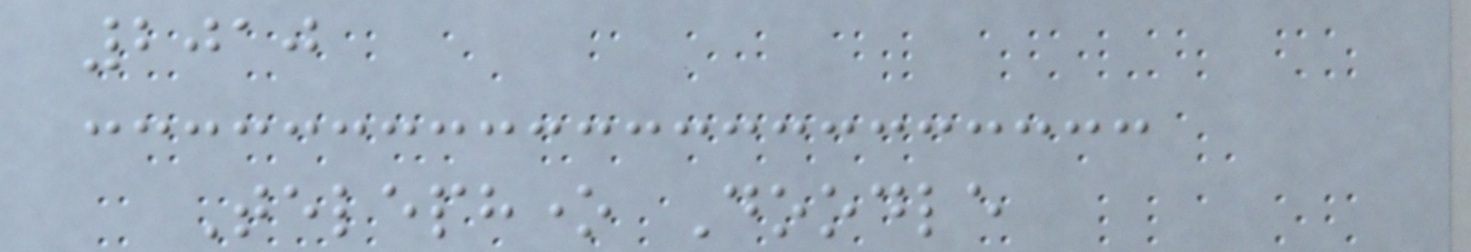2010
Telephone Doodle
